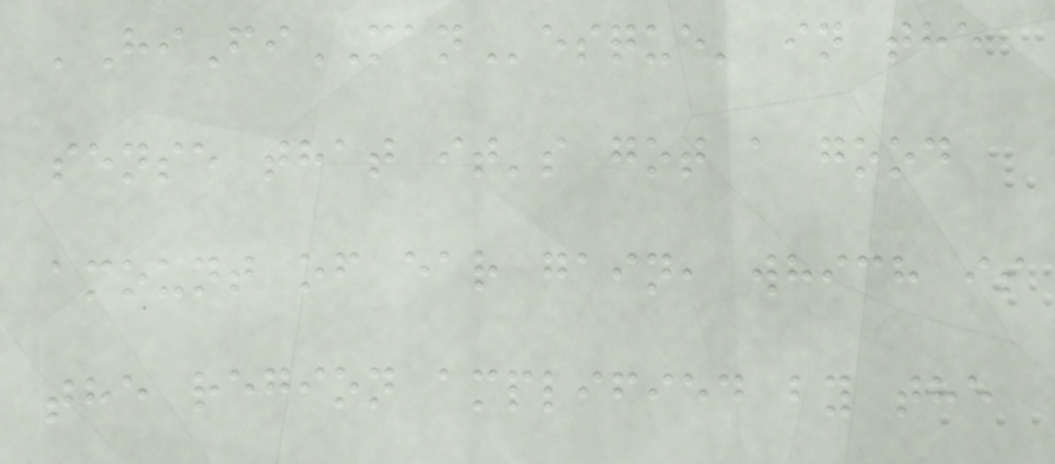'HiFiMANesque' in the
sense that it's got a good
amount of ear gain, which is
the region amplified by the
